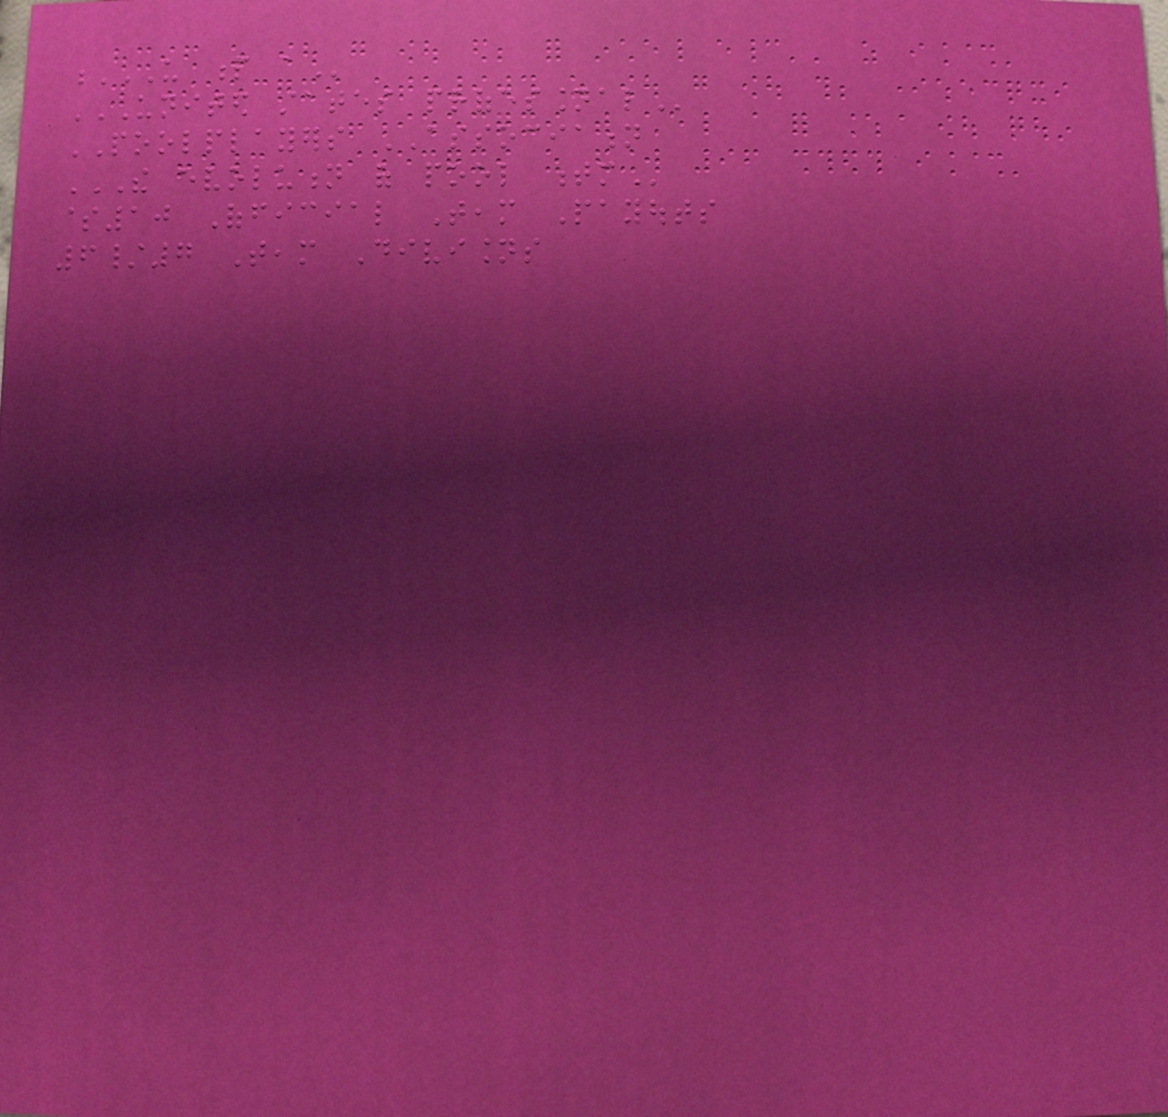U P A
UNITED STATES PROFESSIONAL
POOLPLAYERS ASSOCIATION
THE EVOLUTION OF POOL TM
$10 Official Team Payouts
6/7 Team Divisions
